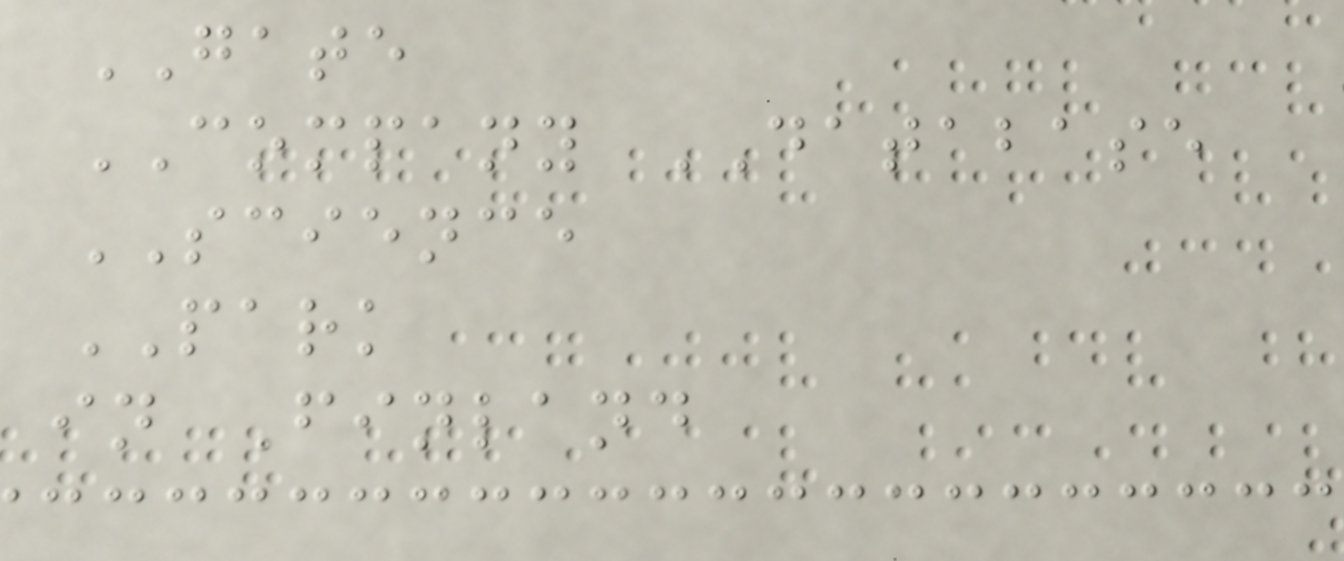GATE
COMPANY DATABASE
SCIENCE
PARK
in Finland
